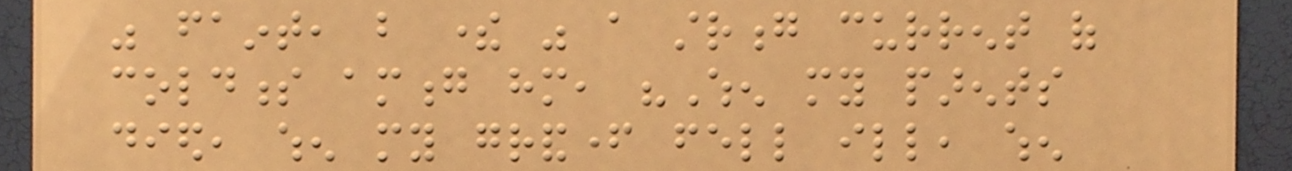was faint, but there was a strong current of
coldness among him, "When my parents
died, when my grandfather fell ill, when
